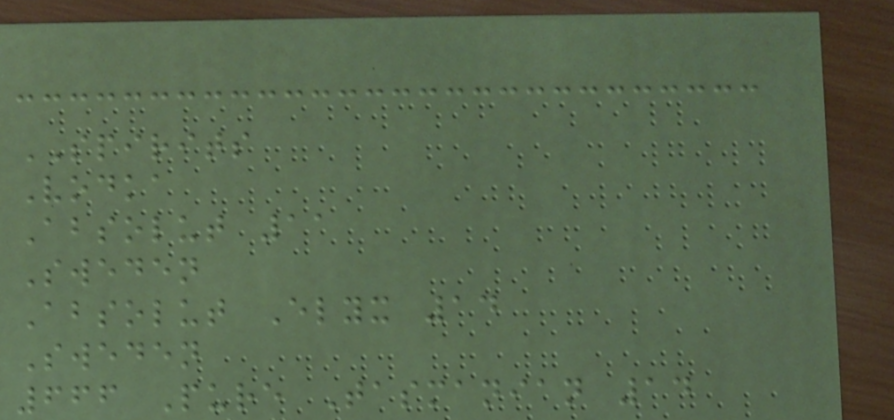SPIRITS
Vodka
Absolut 11
Sweden
Absolut Elyx 14
Sweden
666 Pure Tasmanian 14
